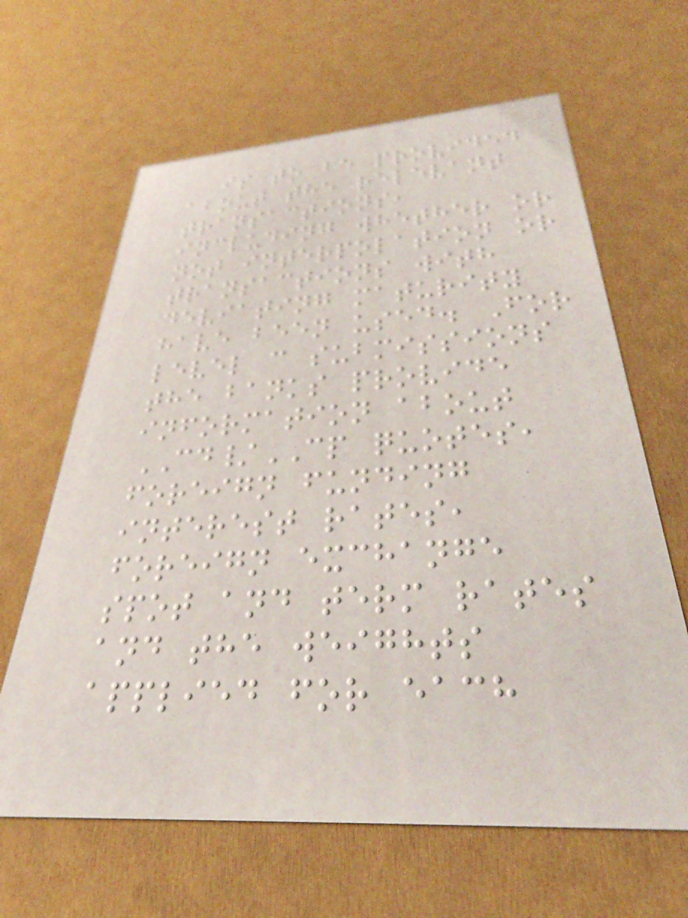is to be provided
about the relevant
transactions,
including whether or
not interpolation or
transactions with
deviating maturity
have been used. For
level c submissions
the banks provide
information about
CD/CP quotes,
foreign funding
interest rates,
foreign exchange
spot and term rates
and the weights
applied for each
